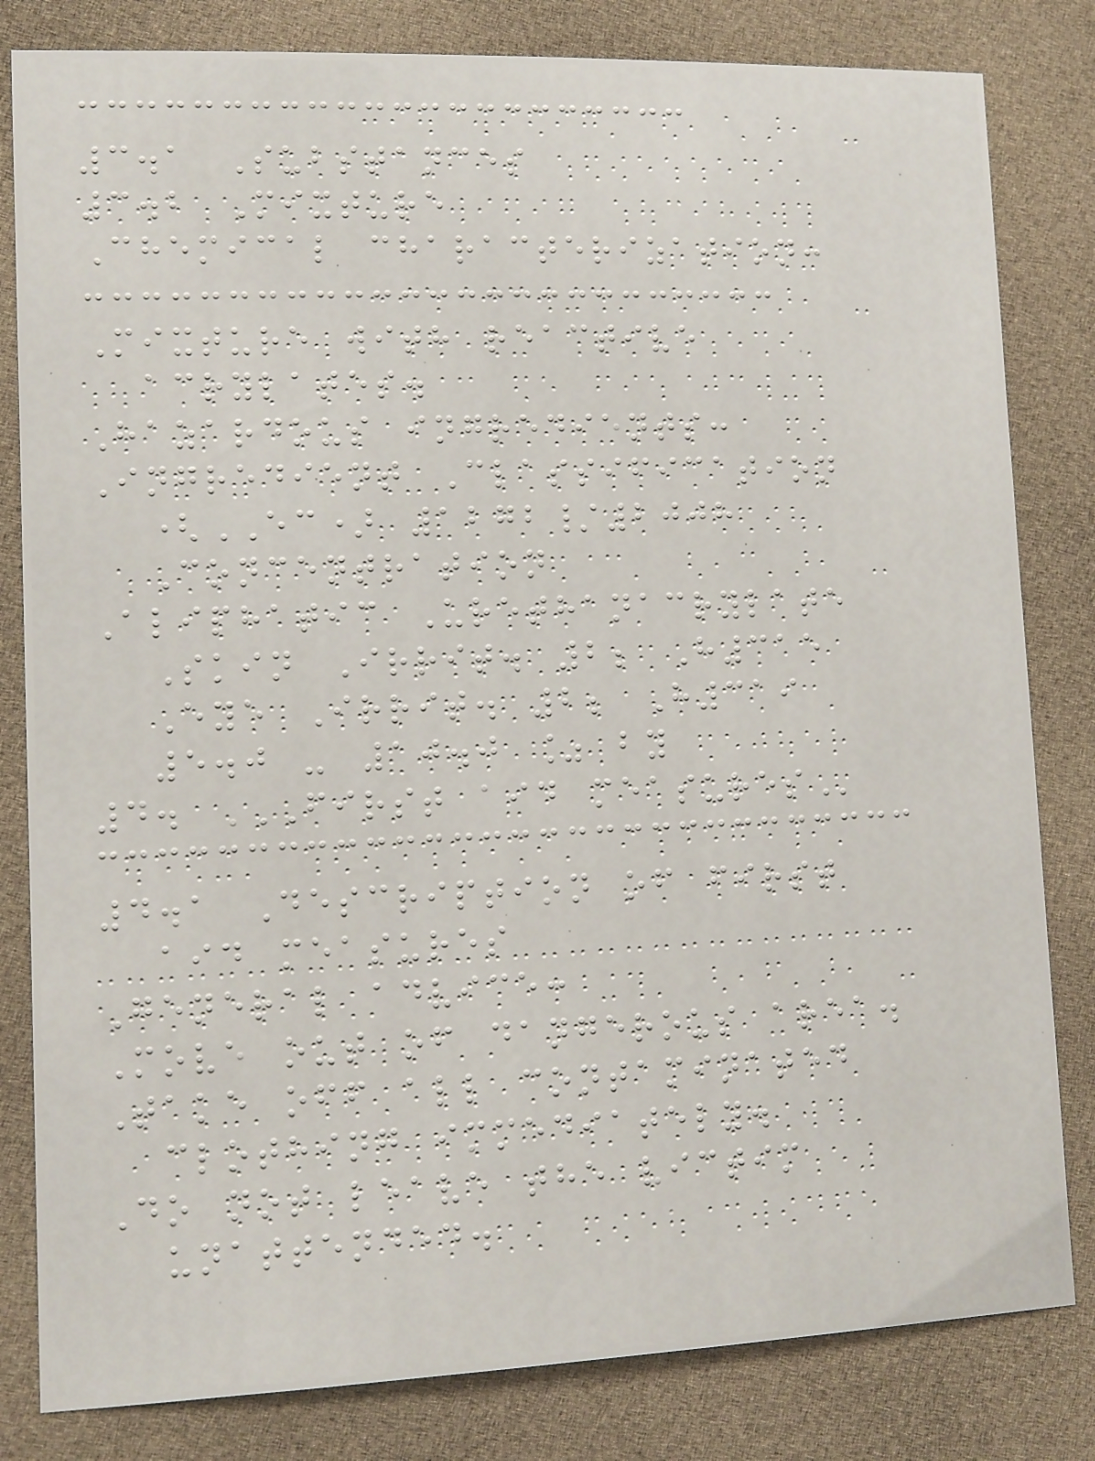3.1 Substances
3.2 Mixture
Chemical characterization:
Mixture with reactive
acrylates.
Hazardous ingredients:
Ingredient Classification
(EC) 1272/2008
Concentration
Aliphatic Urethanacrylate
Skin Irrit. 2; H315
Eye Irrit. 2; H319
5.0 - 10.0 % by
4. FIRST AID MEASURES
4.1 Description of first
aid measures
General advice:
Move out of dangerous area.
Take off all contaminated
clothing immediately.
Do not leave the victim
unattended.
